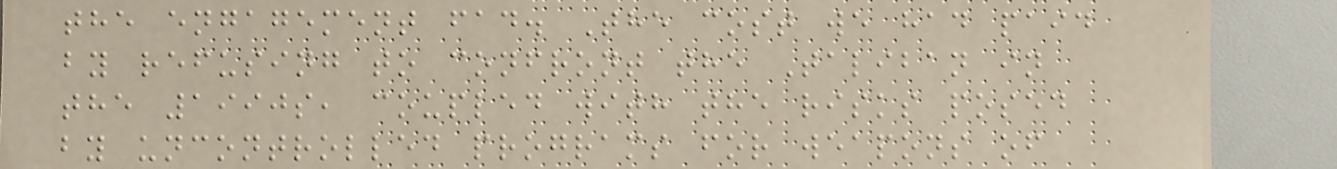the engagement fad. The cost we had paid
by refusing to confront the Taliban in
the 1990s, coupled with the risks posed
by uncontrolled programs for weapons of
